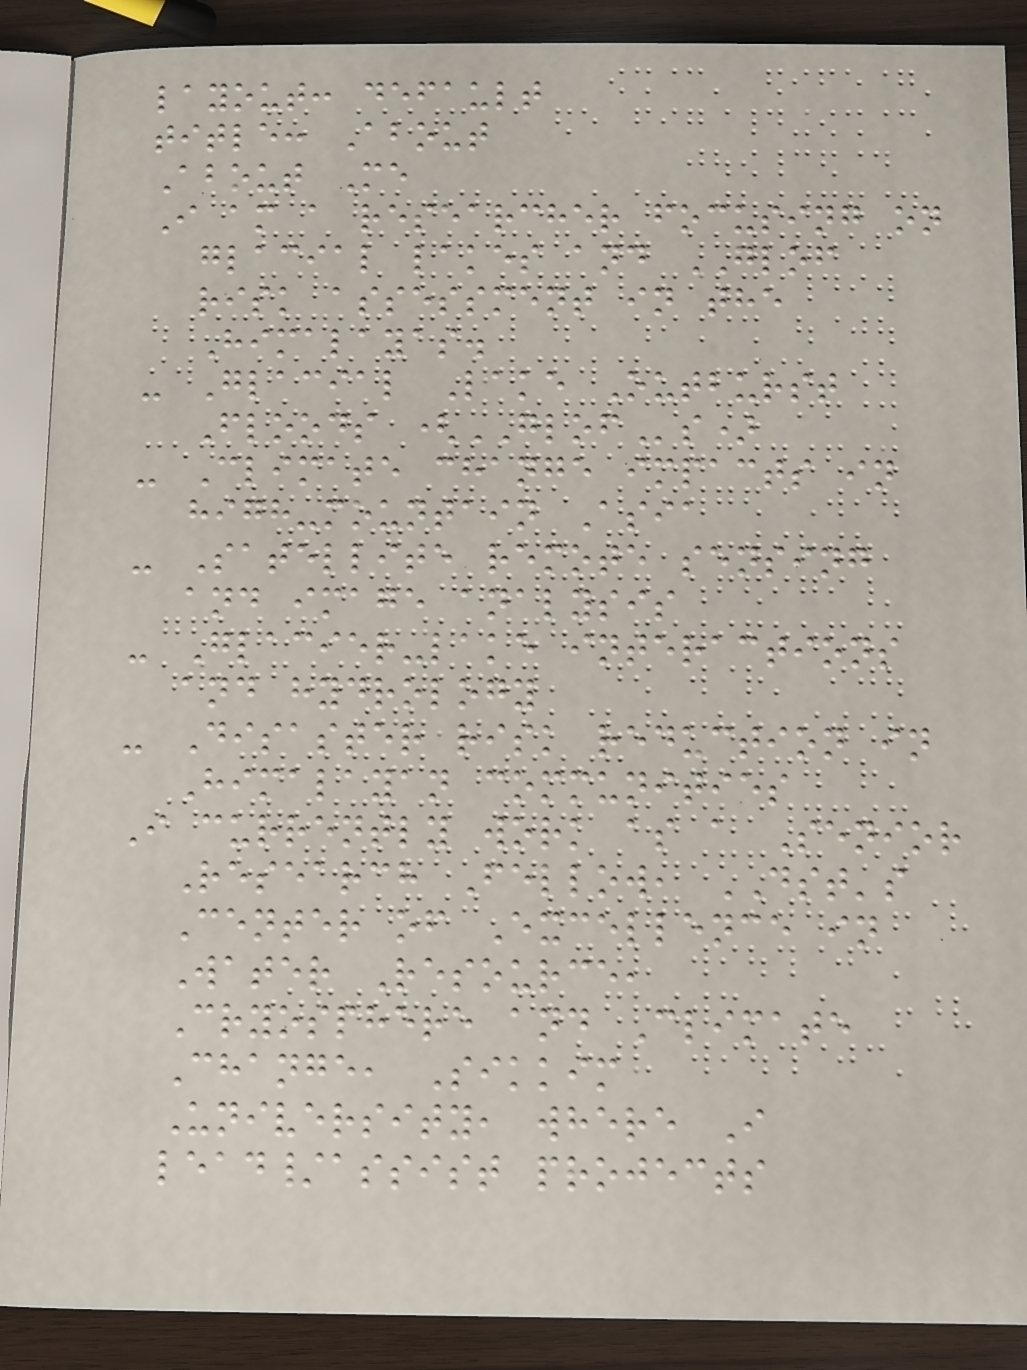layout: default
title: About
About Me
I am a researcher focusing on
glacial lakes and GLOF
risk assessment in the
Himalayas.
- Glacial Lake Outburst
Floods (GLOFs)
- Climate change impacts in
high-mountain Asia
- Satellite remote sensing
and image analysis
- Glacier-lake interactions
and hydrology
- Disaster risk reduction in
Himalayan communities
I currently work as a Senior
Research Fellow, DST's
Center of Excellence in
Water Resource,
Cryosphere and Climate
Change, Sikkim
University, where I
lead/assist projects
